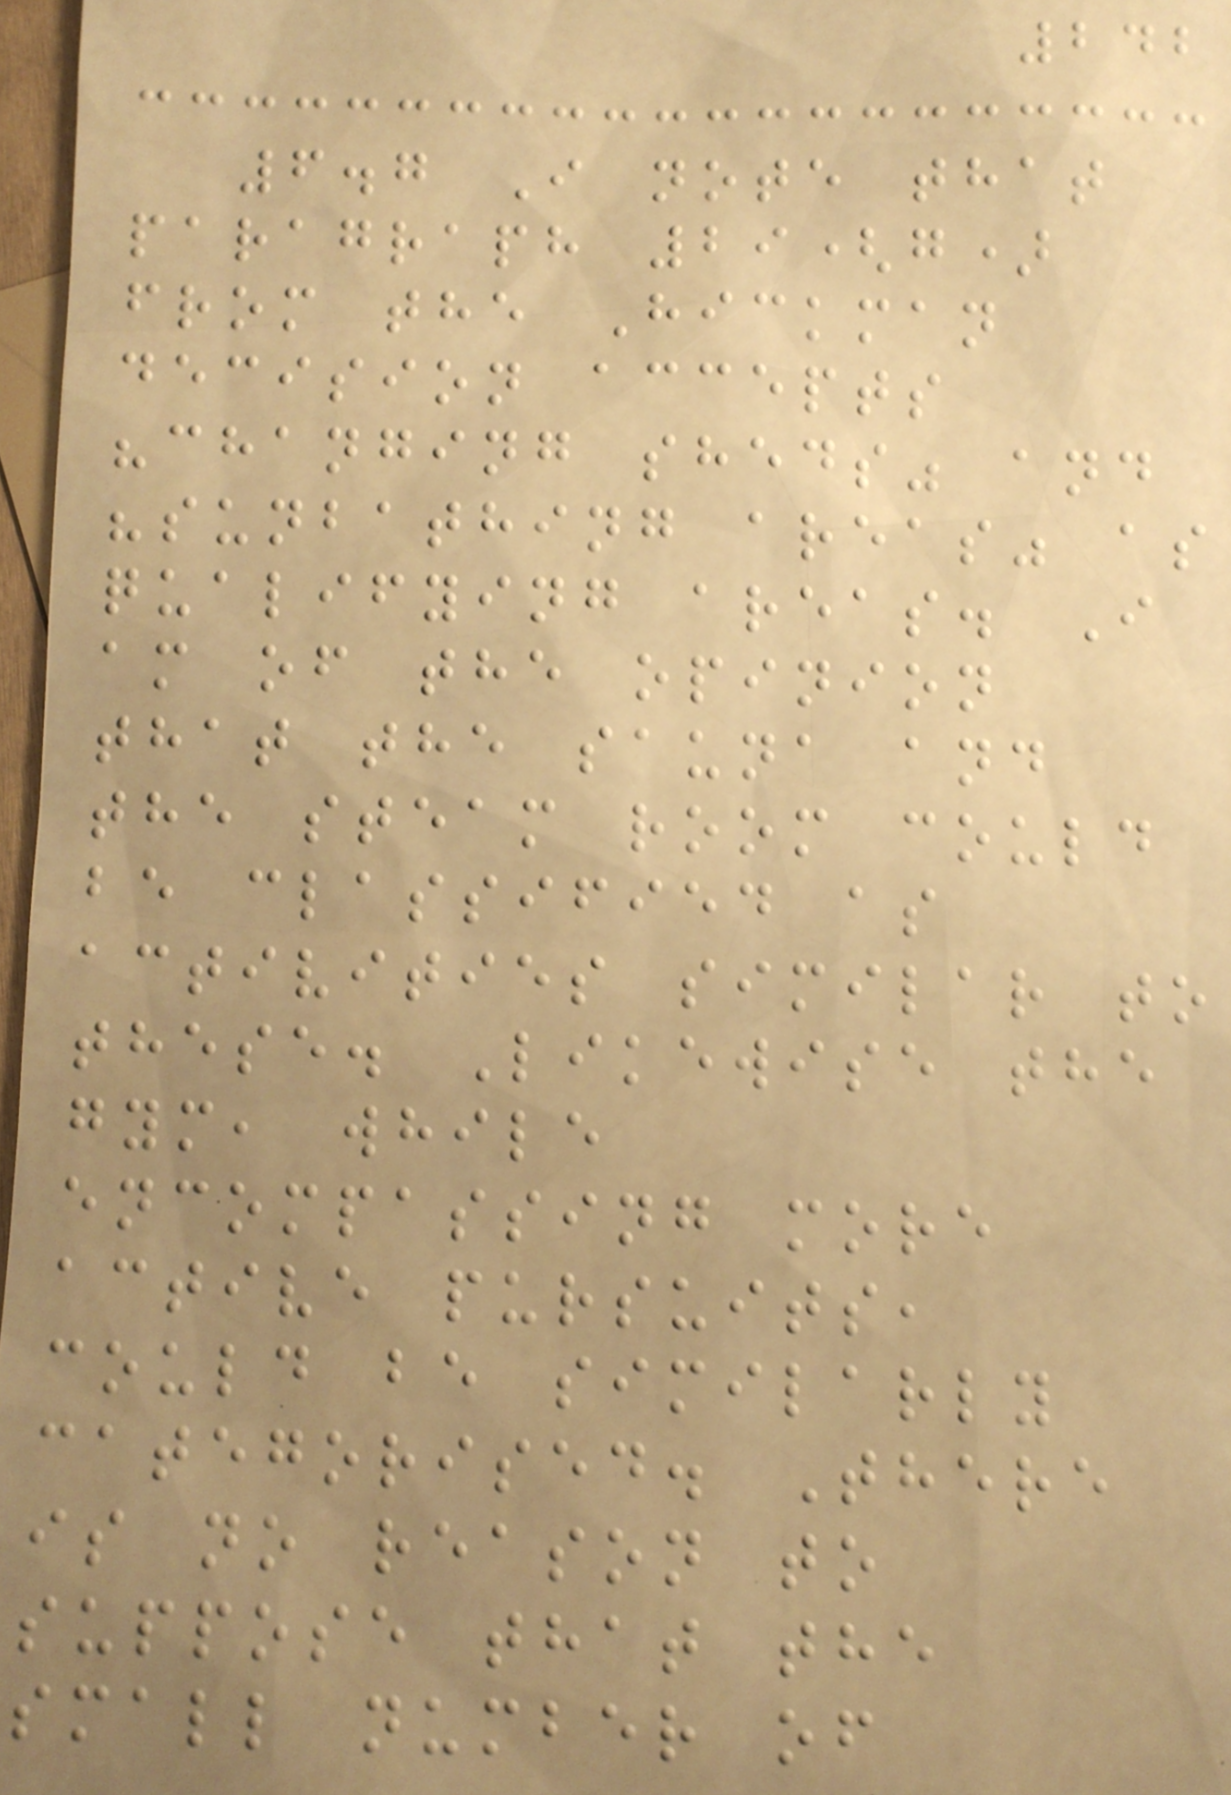242
6.7 I note that
paragraph 29(g)
from the Hickman
decision accepts
"changing sheds" and
"sunbathing areas" as
qualifying areas. I
am of the opinion
that the sauna and
the steam room could
be classified as
activities similar to
these. Likewise the
gym, while
encompassing more
active pursuits,
could be similarly
categorised. There
is no reason to
suppose that the
small number of
